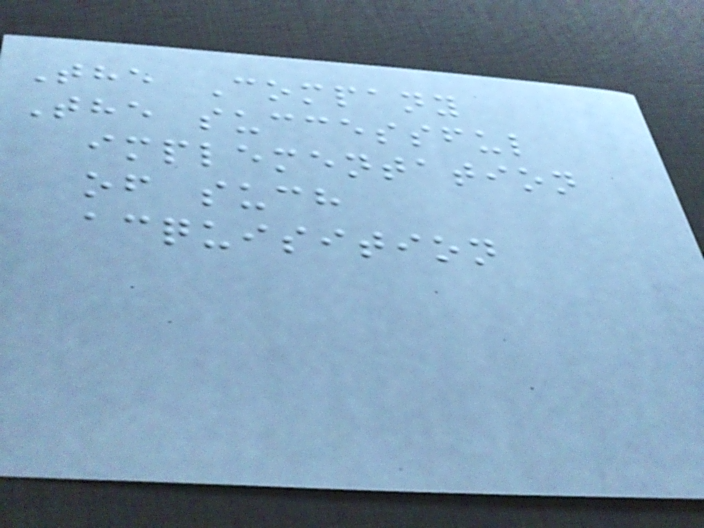The Company
The successful
implementation
of such
acquisition
